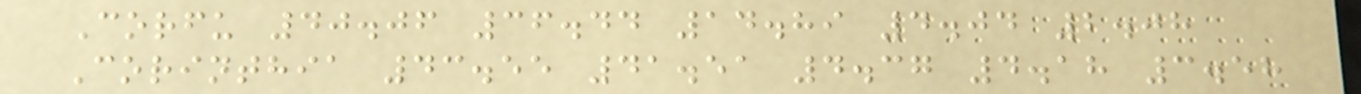Corfu 40.06 36.44 14.89 4.04 2.08
Corinthia 43.55 41.51 4.37 4.18 3.58
